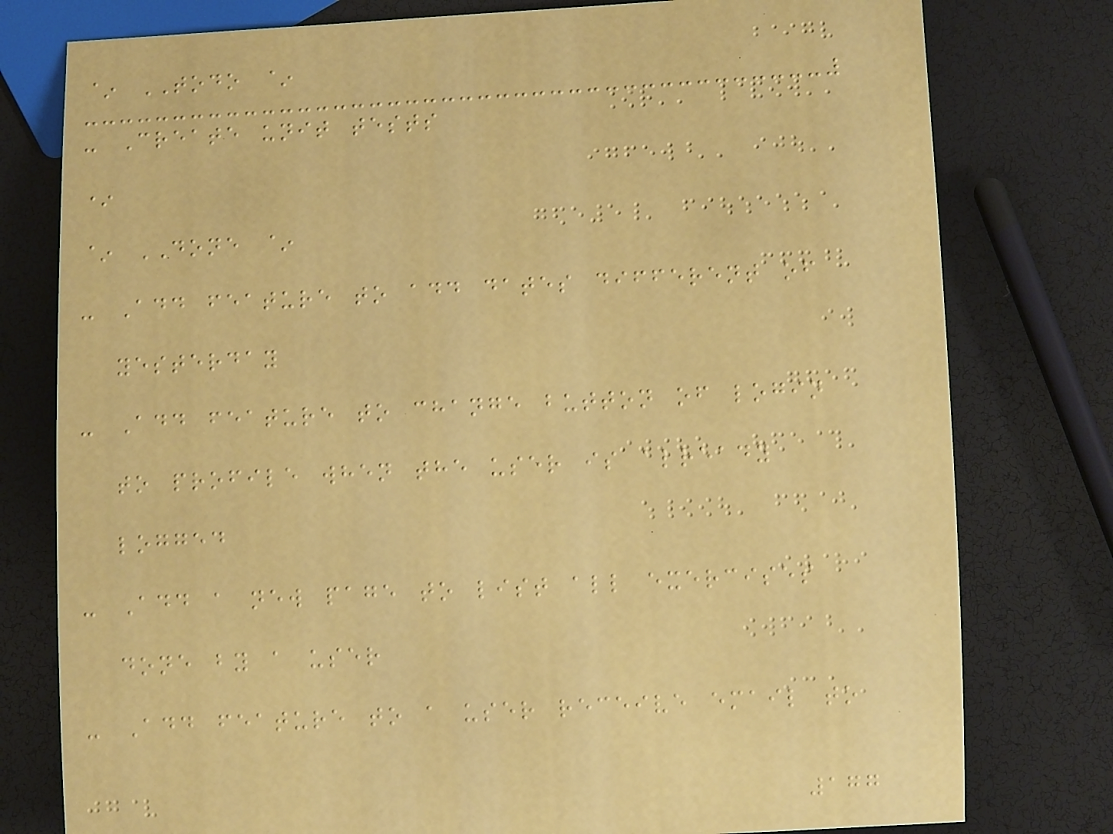~ TODO ~
- Create unit tests
*
~ DONE ~
- Add feature to add dates different of
yesterday
- Add feature to change button of login
to profile when the user is already
logged
- Add a new page to list all exercises
done by a user
- Add feature to a user receive email to
177
